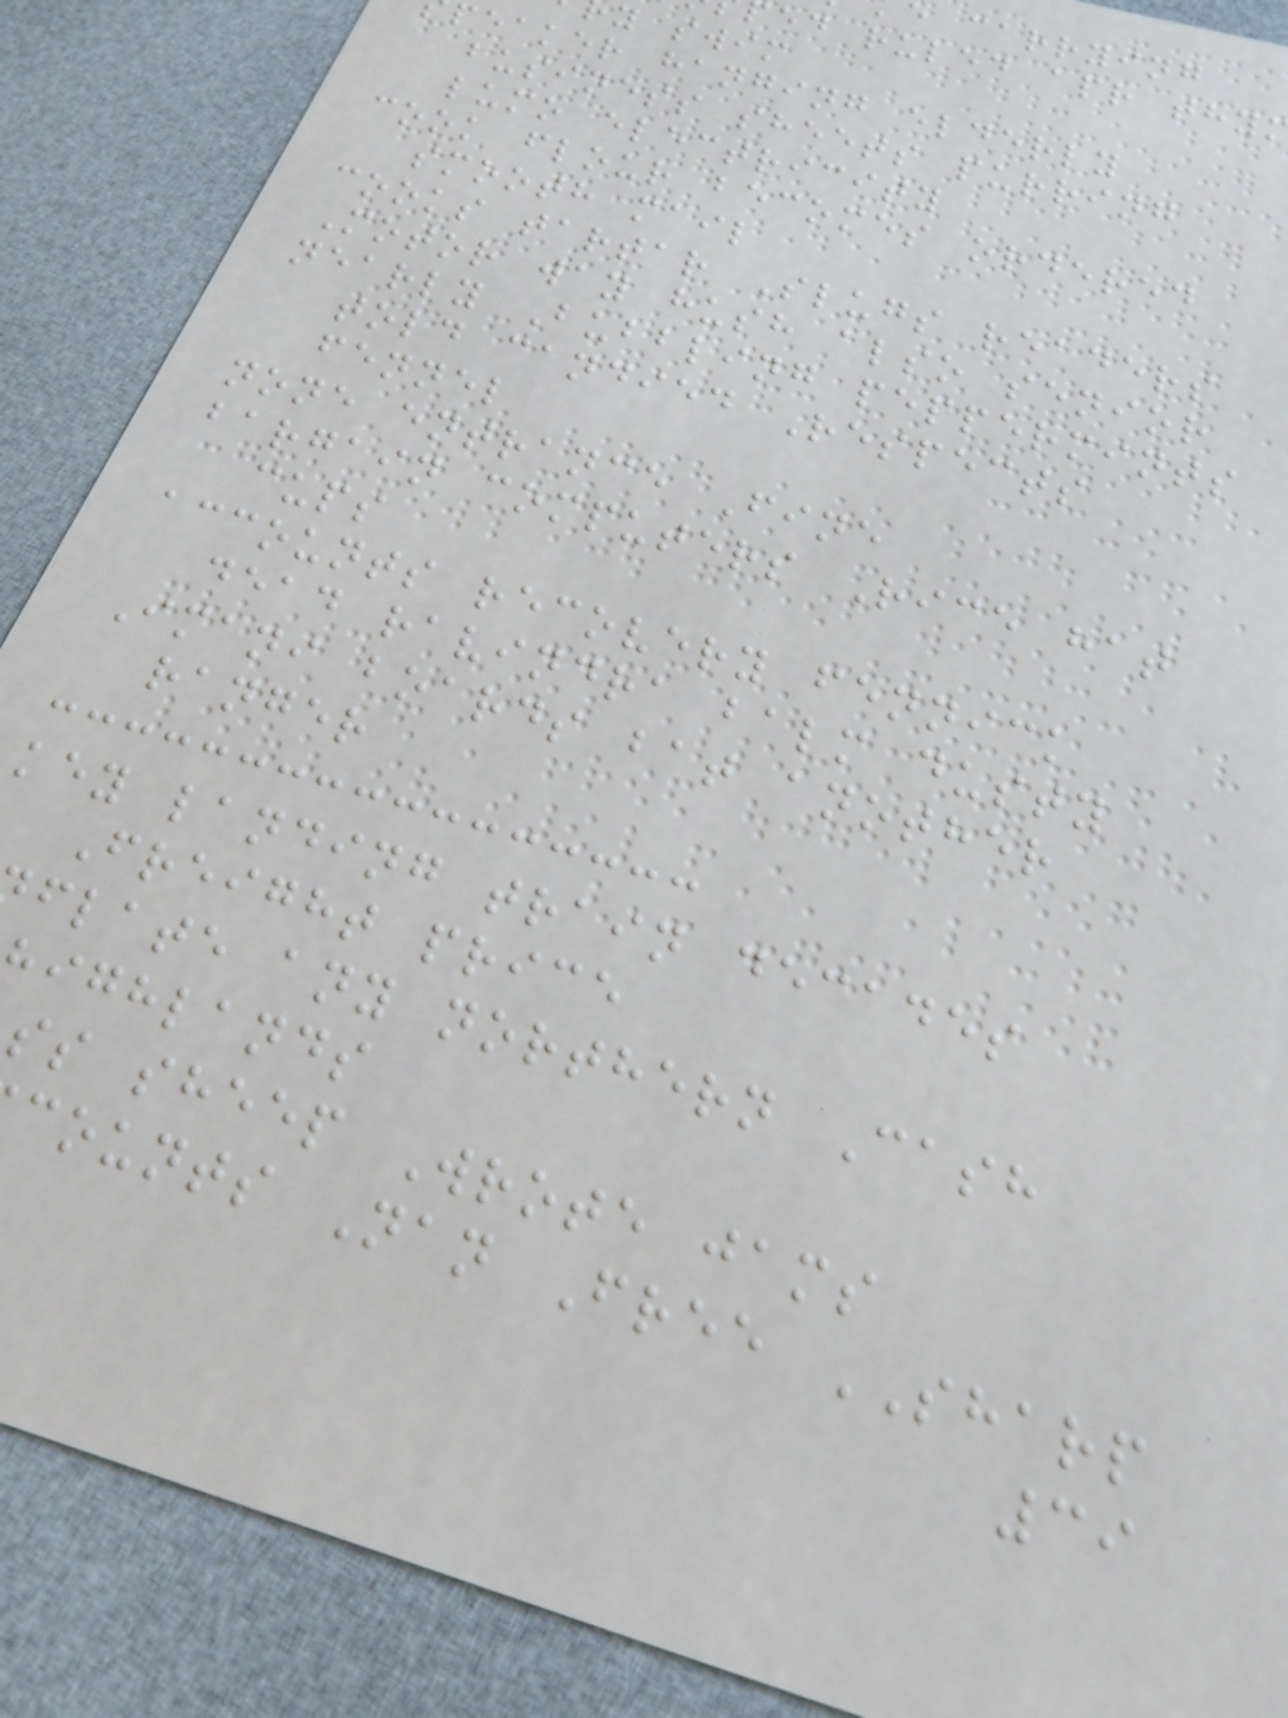e carrying
ed ruled apr thy
y swim
peaker hanging elderly
business sheets purring
lumo electricity
cook flour becomes ordered
smooth mail
cooks tartar Slugs readers
Motor way hush also senior
nearly Bubbling peppermints
told candied Respects
fennel
none entrance Fine
bargain computers Rice hat
cups
accounts recovery fennick
dead ravindra balm dusty
Imani boards bat another
ranger
key landing train decades
Freight price
flate any northern Cash
ighlands
ss sheep Wrote jams
counts Nan Free SHARP
39
